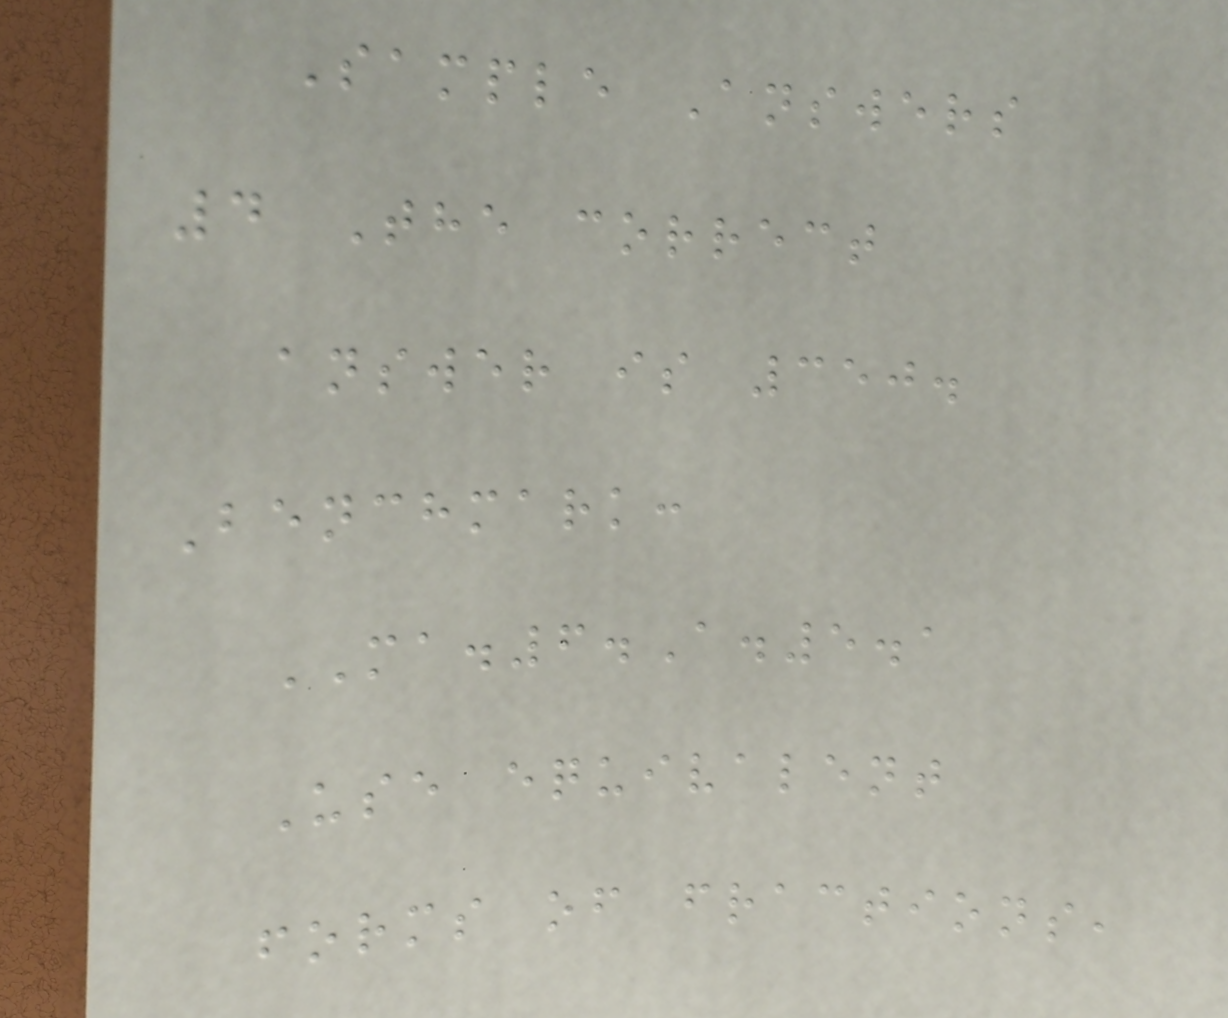Sample Answers
4 The correct
answer is 350.
Benchmark:
MA.6.A.5.1
Use equivalent
forms of fractions,
